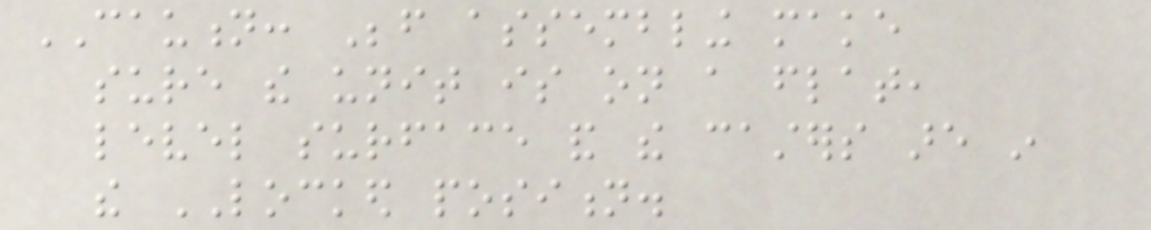CAUTION: Before assembling make
sure the unit is on a flat,
level surface and the casters are in
the LOCKED position.
